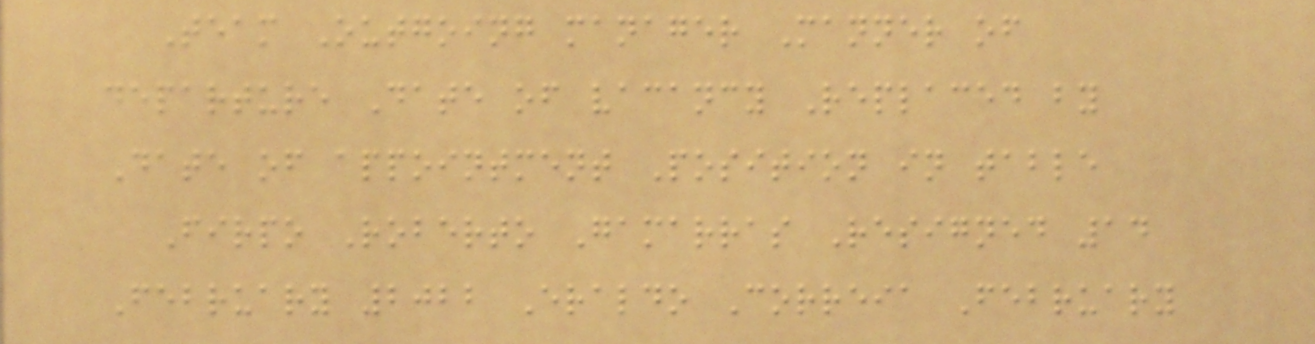Team Outgoing manager Manner of
departure Date of vacancy Replaced by
Date of appointment Position in table
Firpo Roberto Gamarras Resigned 14
February 2022 Eraldo Correia February
